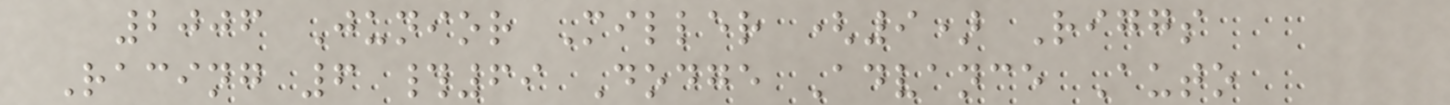2006 Junior Miller (9) Riggs
Racing 6 #69 Dodge Advance Auto
